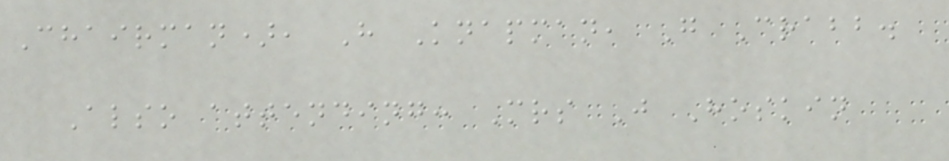Chairman), H Knapman, G Crabb.
Also attending: Mrs J Hoskin
